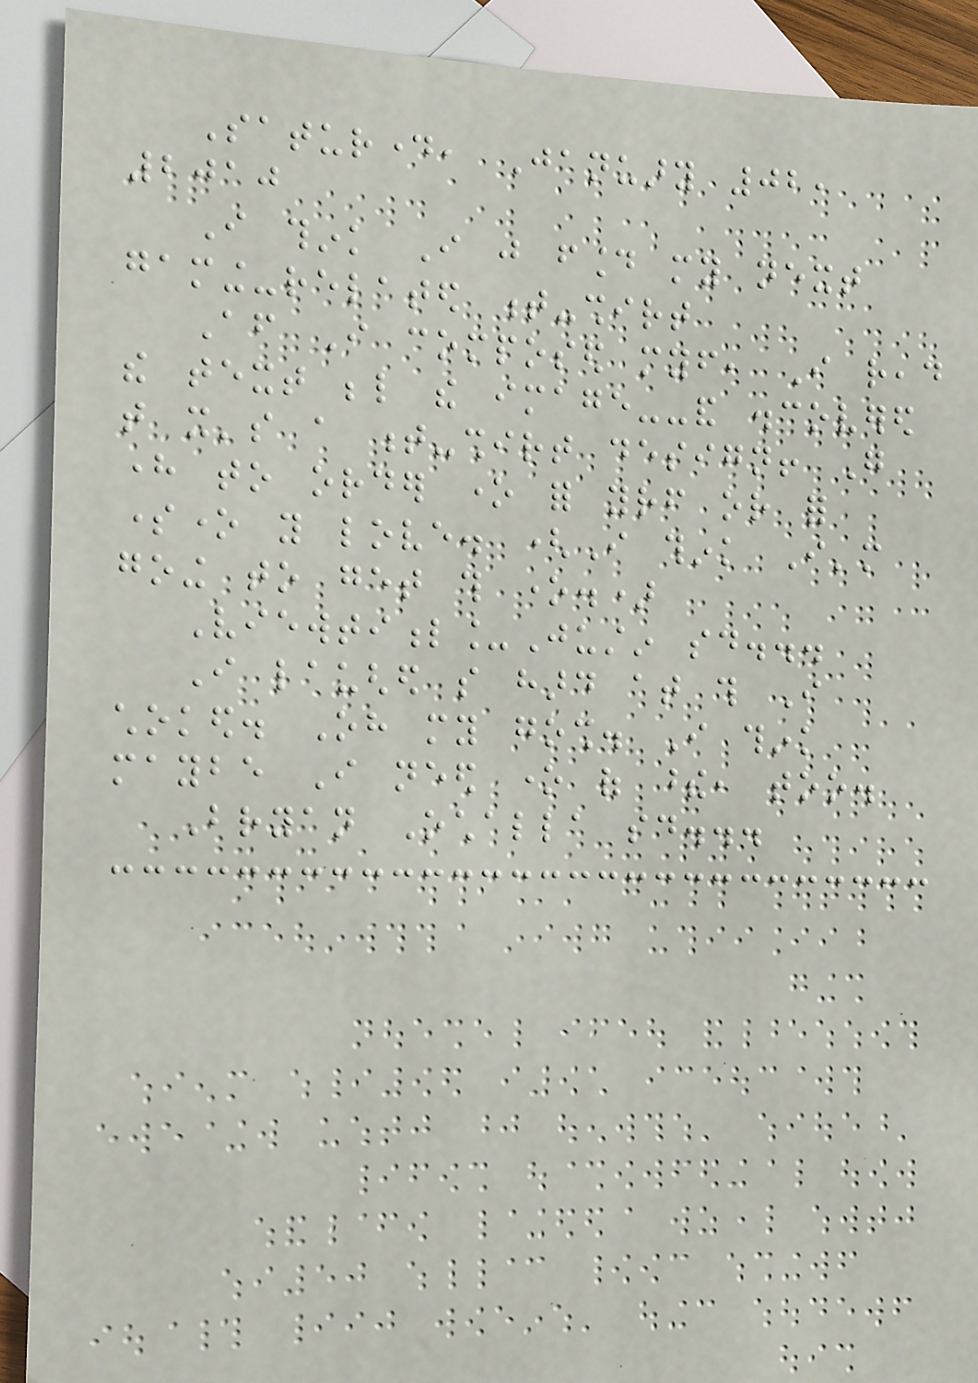Saturday, January 02,
2010
I think I just found my next
gaming-related t-shirt
After I composed myself, I read
the text below the image--and discovered
that it's a t-shirt design! Go
here to order one for yourself or for
someone you love. (I think I'm
going to get this one.)
Viewtiful_Justin said...
I laughed so hard at this I
choked. Oh my gosh. I think
maybe I need one of these, too.
Bryan Ochalla said...
